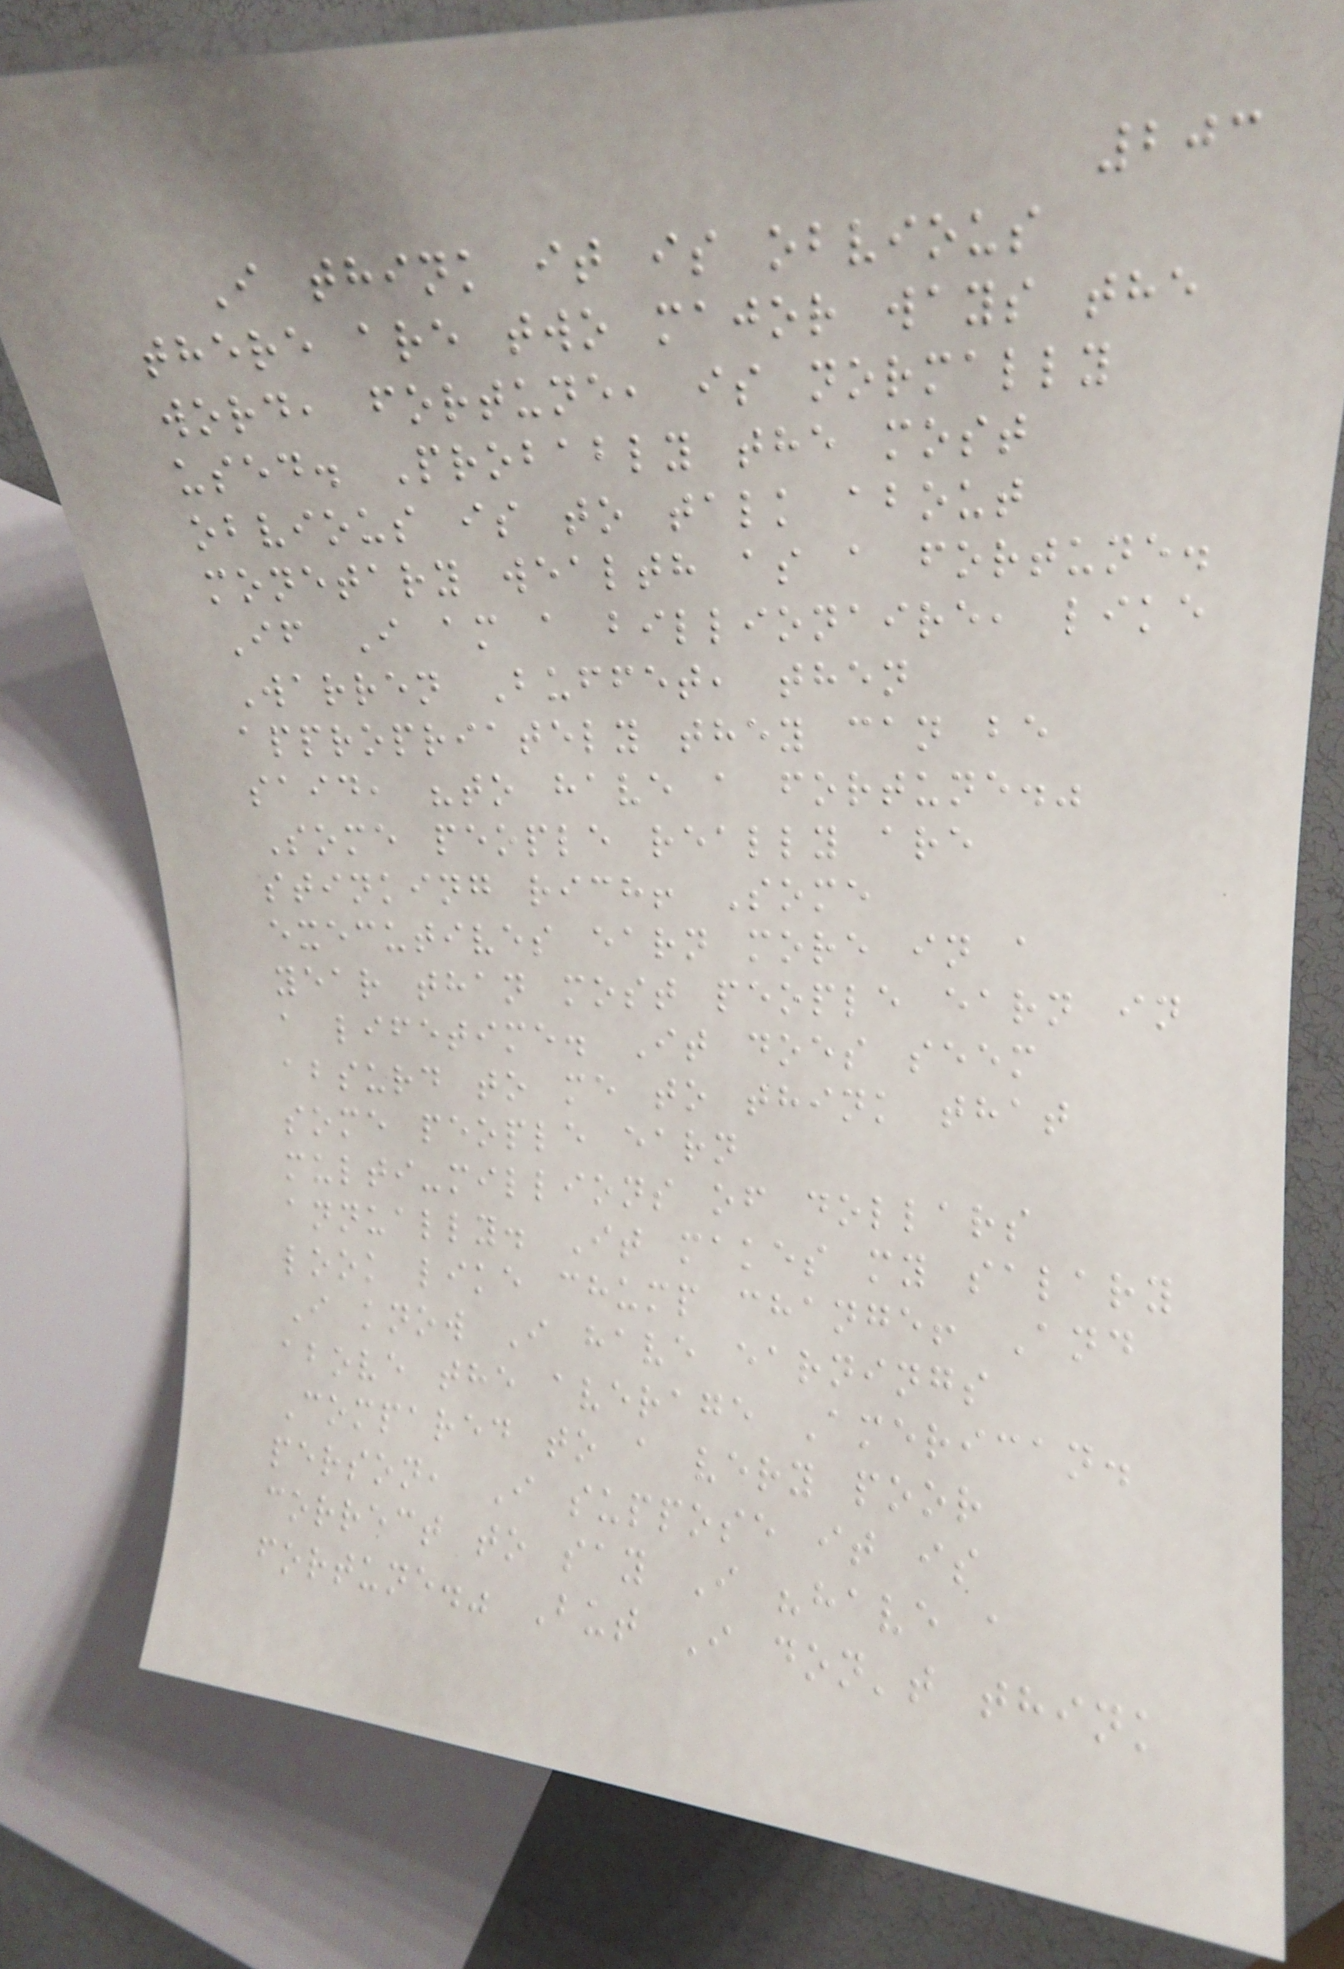203
I think it is obvious
there are two major ways the
word, fortune, is normally
used. Probably the most
obvious is to talk about
monetary wealth as a fortune.
If I am a billionaire, like
Warren Buffet, then
appropriately they can be
said, "to have a fortune."
Some people really are
stinking rich! Some
executives earn more in a
year than most people earn in
a lifetime. It does seem
absurd to me to think that
some people earn
multi-millions of dollars
annually. It makes my salary
look like chump change! And
I know I have earnings
above the average American.
Compared to a very poor
person, I suppose it is
correct to say I "have a
fortune." But I don't think
